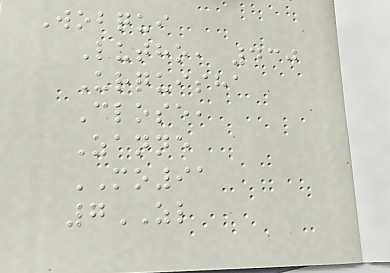Wobqui
Lutho, 430
Urquisha
Close,
Zanne
MO91
7ZL
